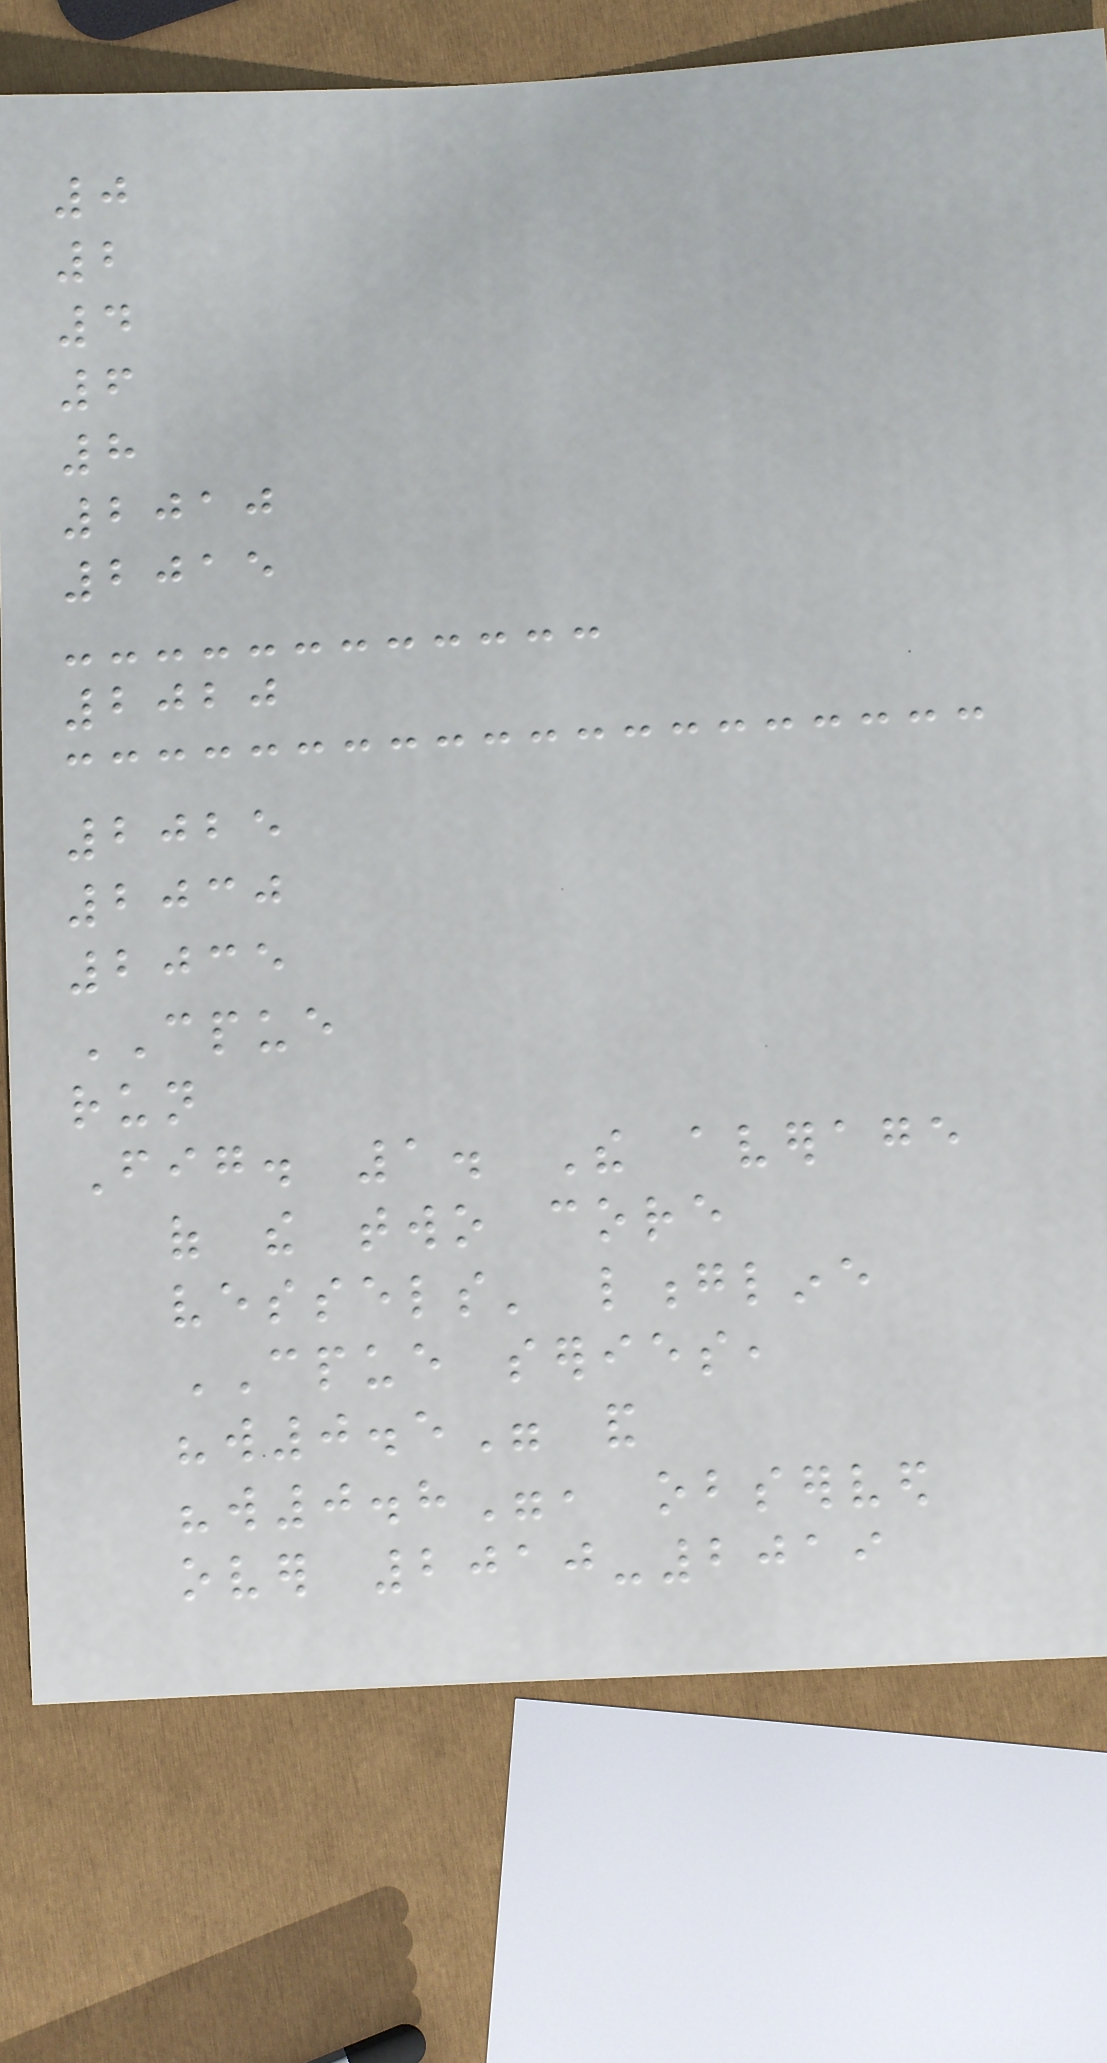0
2
4
6
8
2010
2015
2020
2025
2030
2035
CPUE
run
Fig. 1. The average
of the two core
vessels' longline
CPUE series,
"w0.5" and
"w0.8", observed
over 2010-2019
